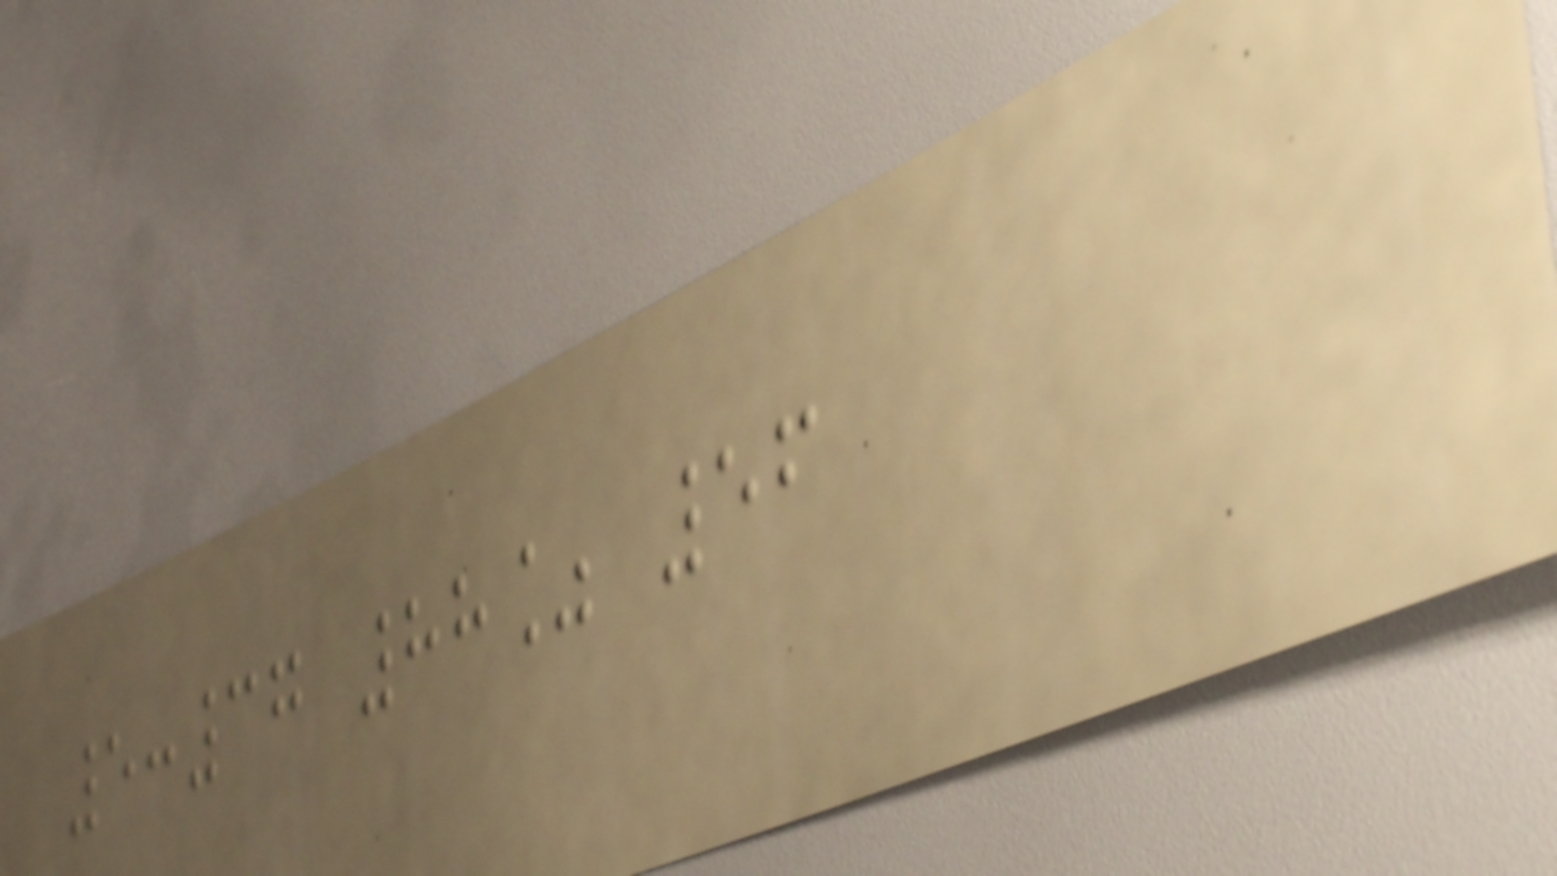5:37 88% 56
